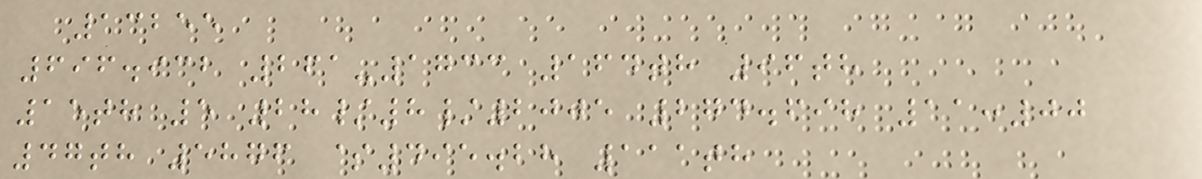13255
696.932 261-1733 164th 96th
15th 5 28/8/2005 274.698 11:00
47th 5876 $495.28 111th
